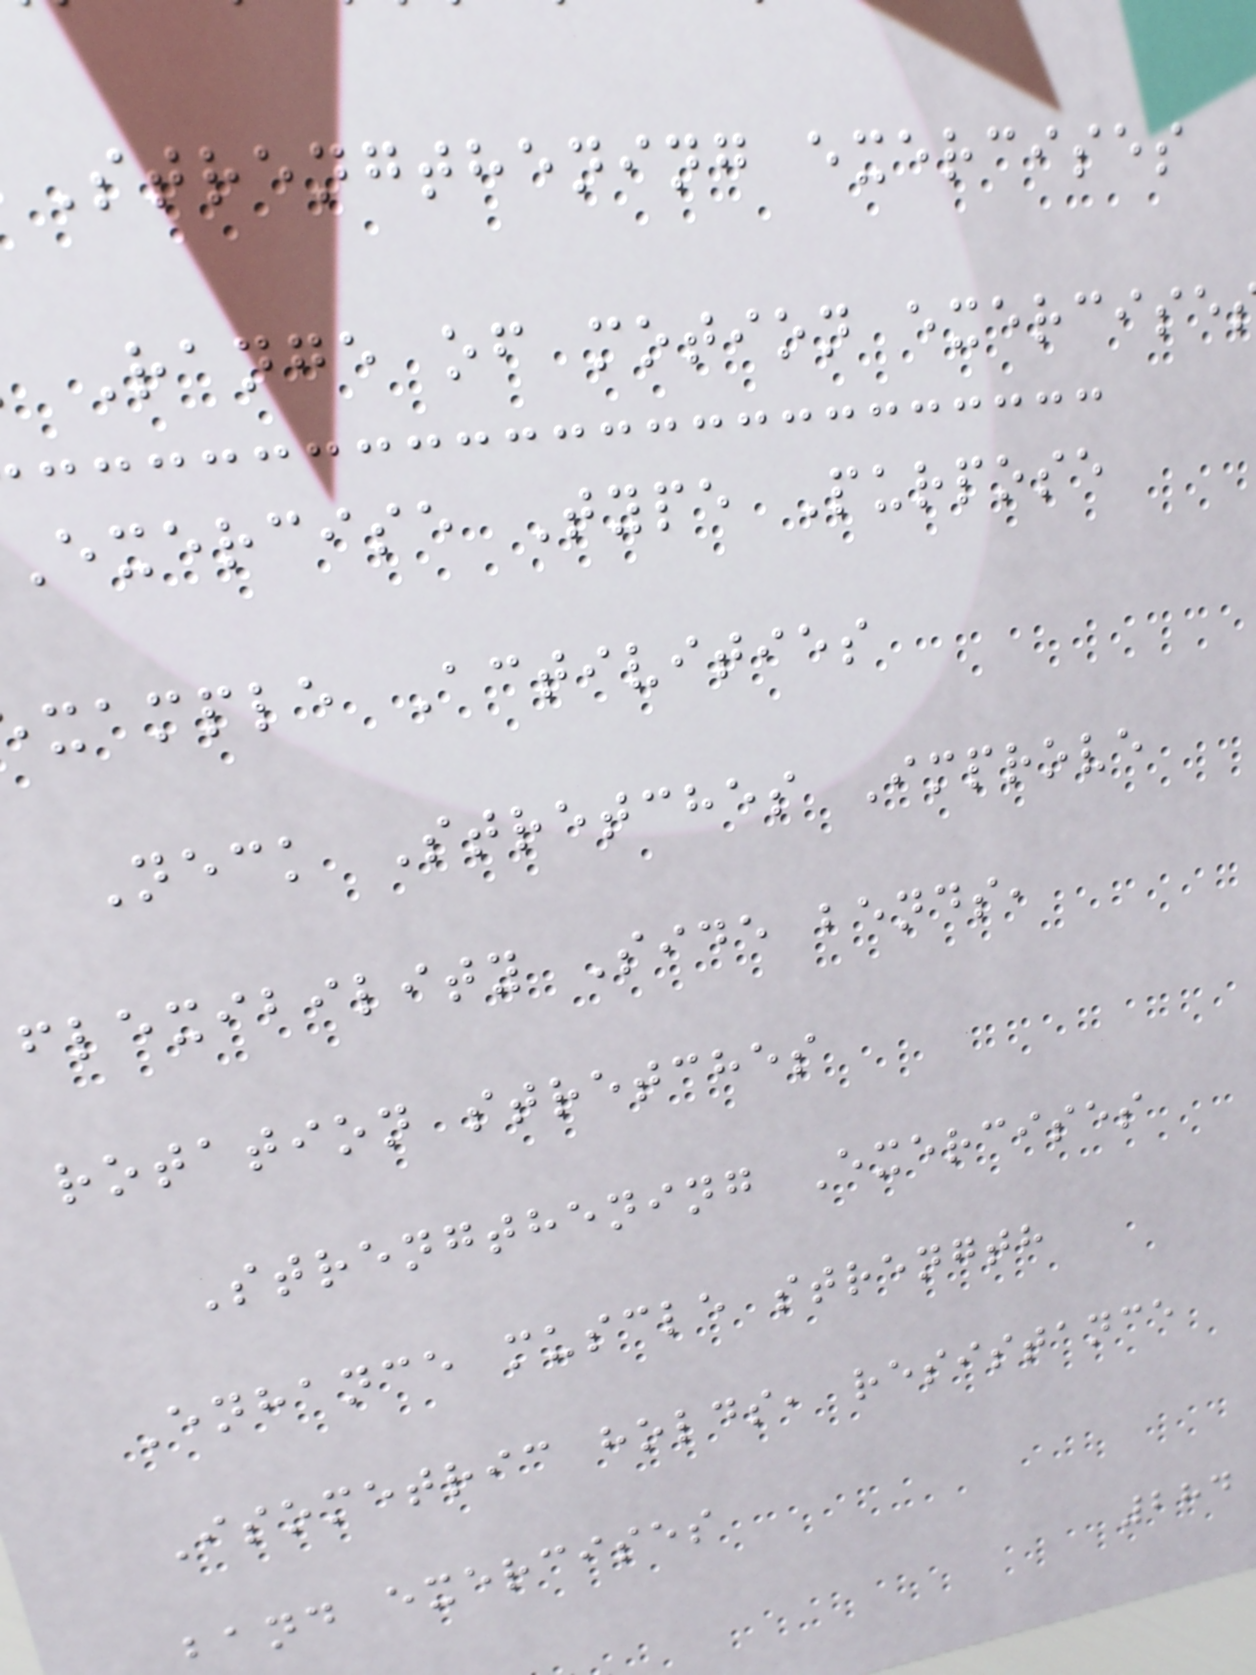Strengthening exercises
Range of motion exercise
exercise Type Purpose
xample Activities
Neck Stretches Improve
flexibility Side bends,
rotation stretches
Strengthening Exercises
Enhance muscle strength
Isometric holds, resistance
band exercises
284
